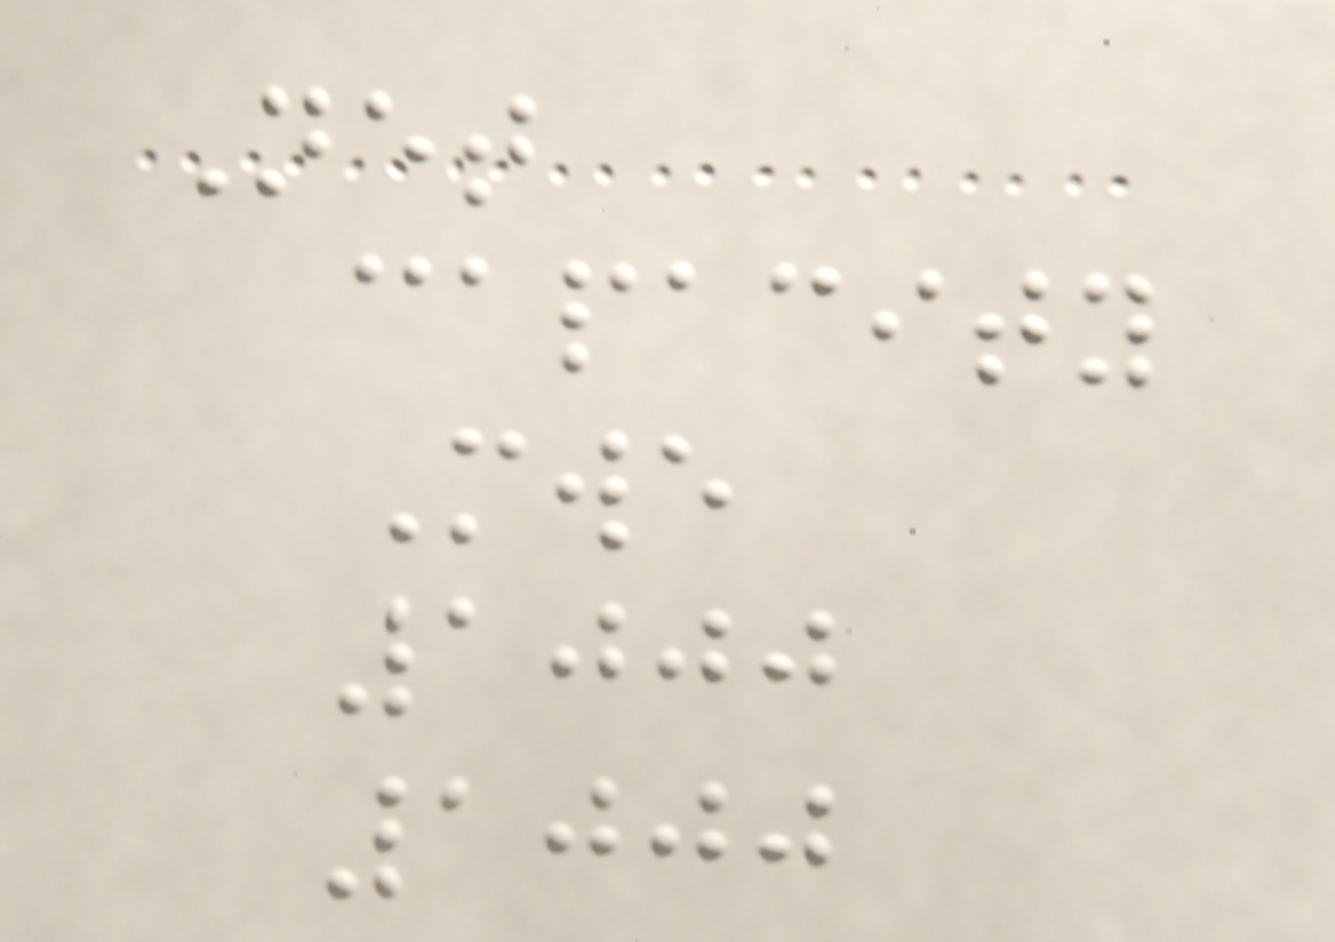Net
capacity
Mwe
1000
1000
